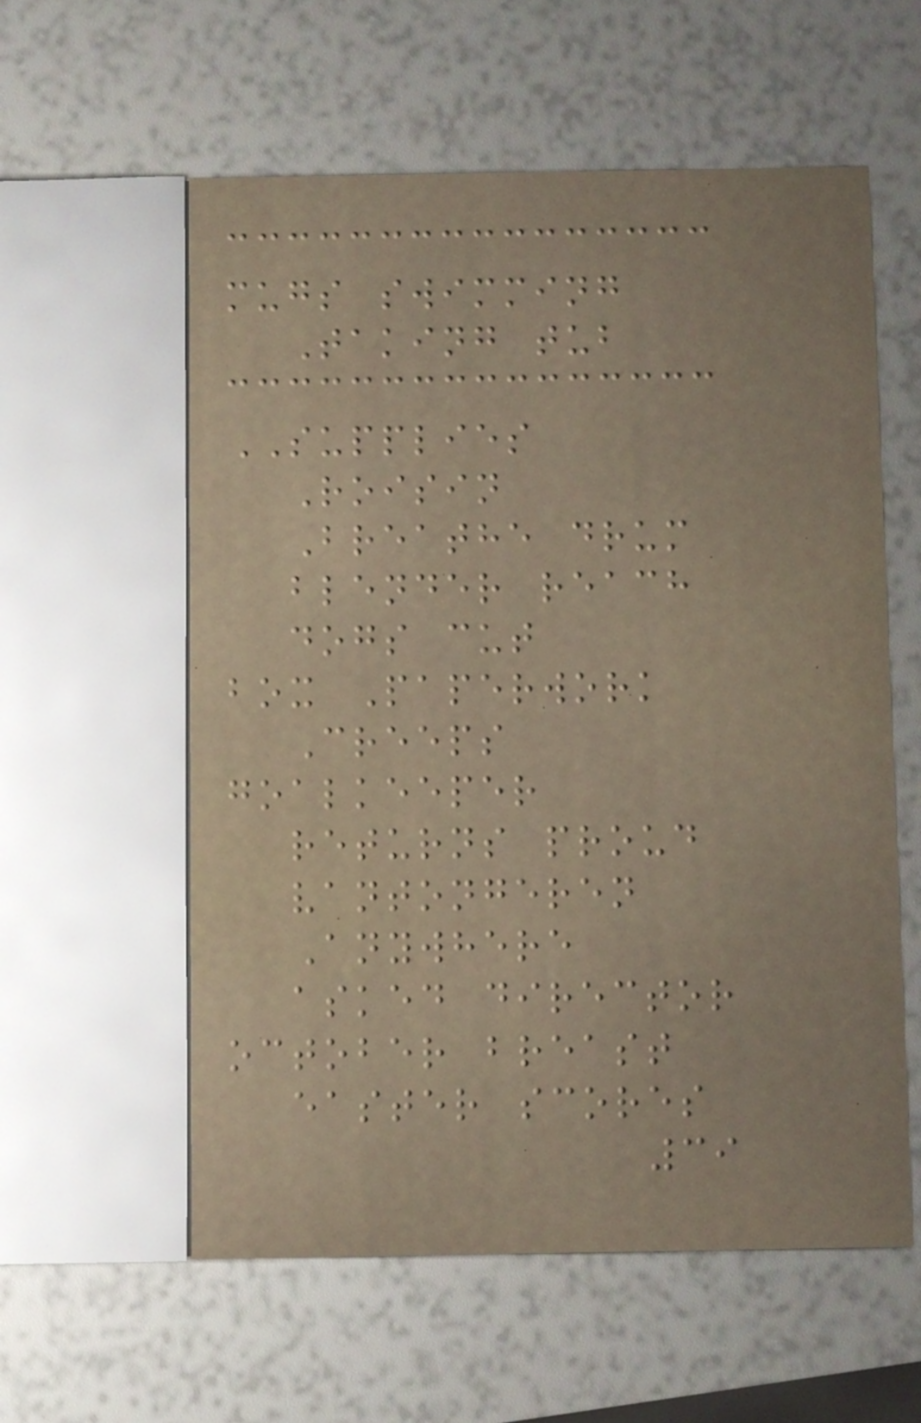mugs swimming
Taking tub
SUPPLIES
Roisin
Breathe drum
blender reach
dogs cut
box Paperwork
Creeps
goalkeeper
returns proud
vantongeren
Anywhere
asked director
october breast
easter scores
39
